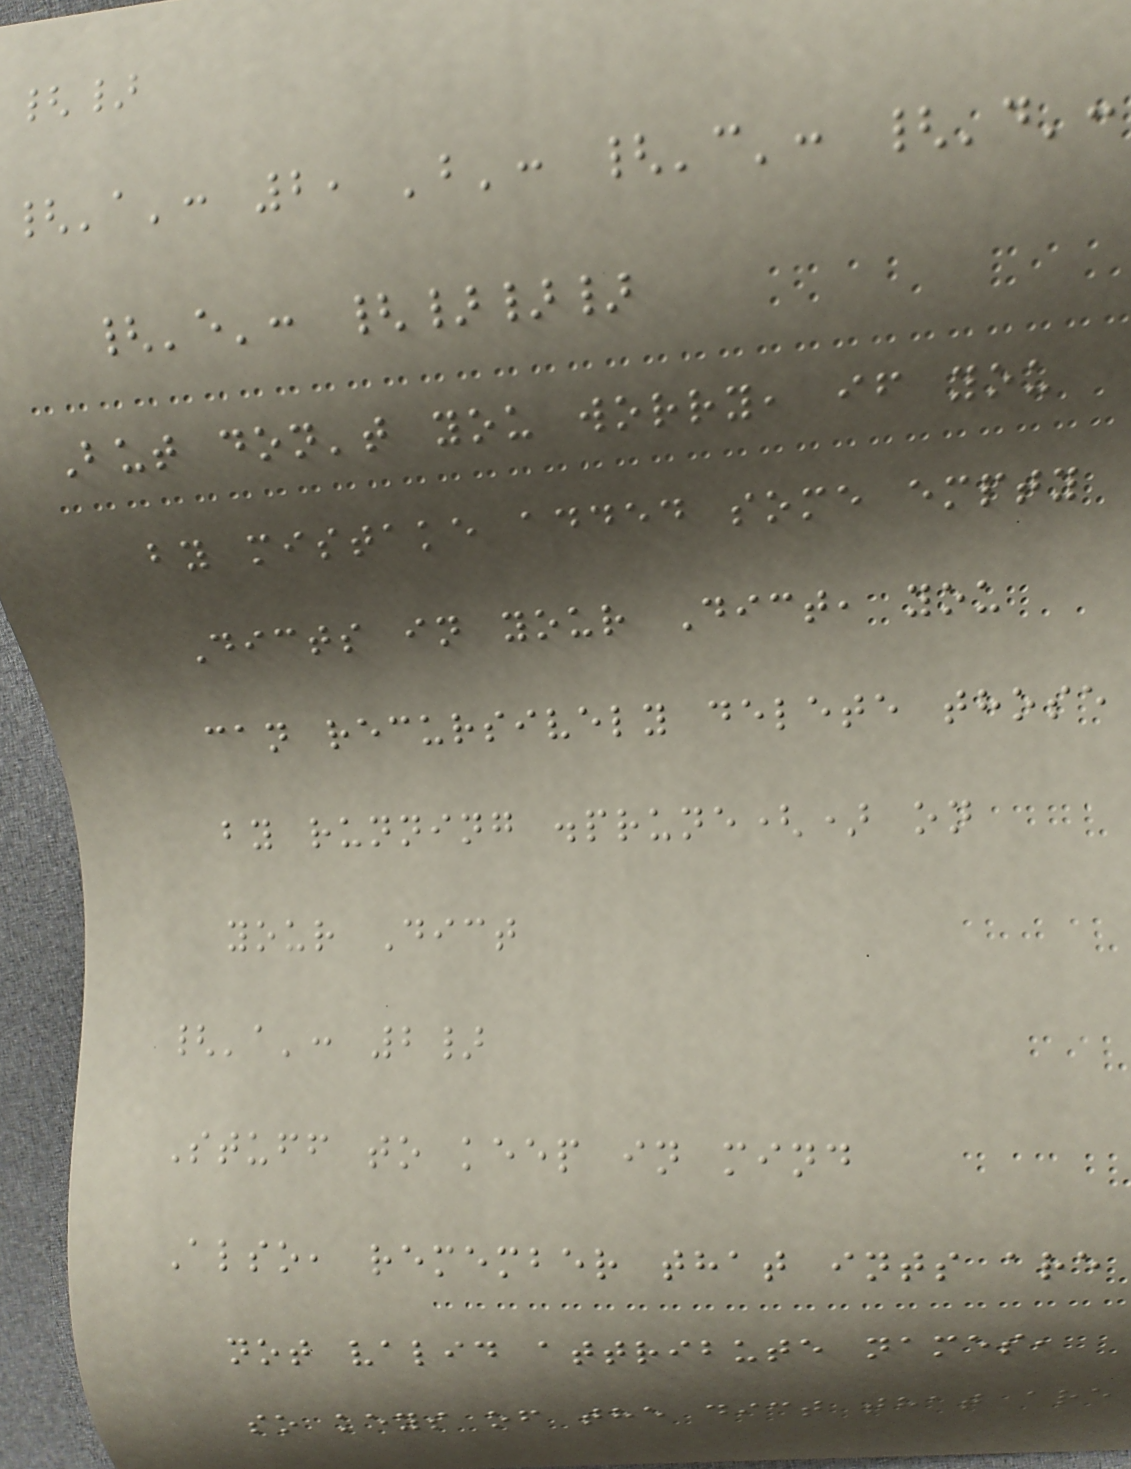{}
{'a': 2, 'b': {'c': {'d':
{'e': {}}}
But don't you worry, if you
by mistake added some empty
Dicts in your Dict, you
can recursively delete those
by running .prune() on
your Dict
{'a': 2}
Stuff to keep in mind
Also, remember that ints are
not valid attribute names,
so keys of the dict that are
